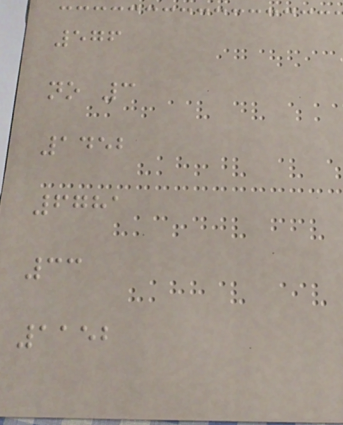576
no 3
1452
6781
33
1152
